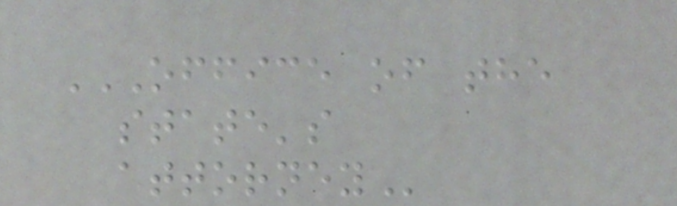OFFICE OF THE
STATE'S
ATTORNEY
